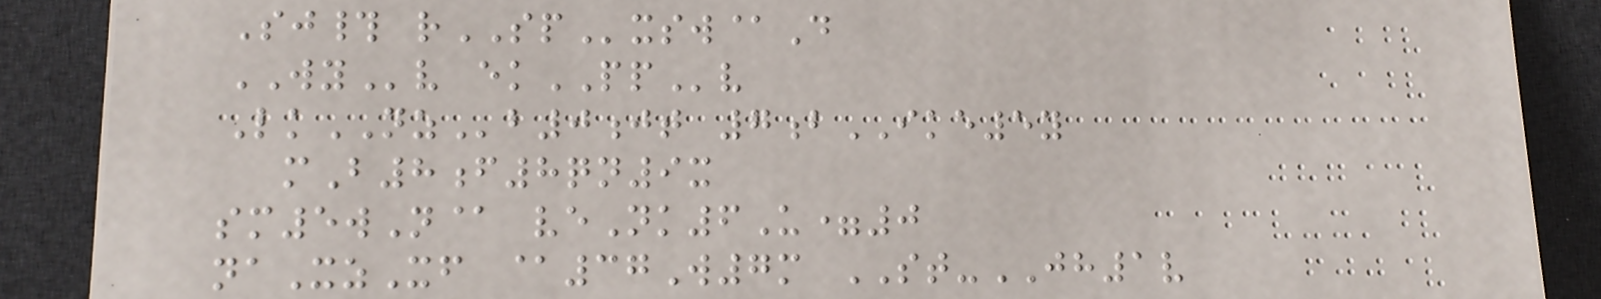Sj# rSPxsw@D
WYv ekPPv
LkNZb0jt 7bIKE5y
mB8f8qn9x
sm5wN@ veNk6U=0
naXzXf @37W7m ST-JH1v
